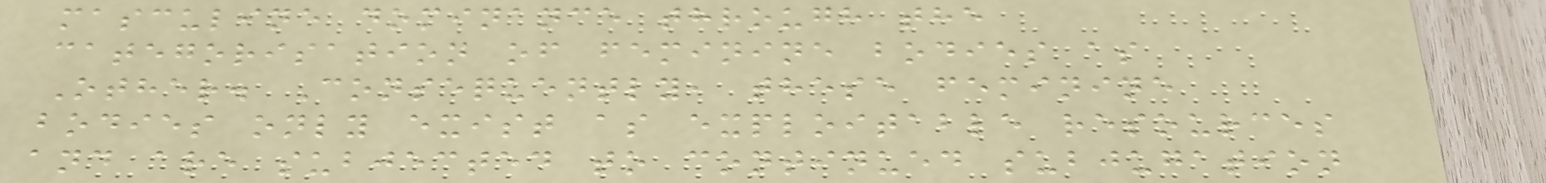masculine dominance through the
categorisation of feminine bodies as
Other. Consequently, these feminine
bodies only exist as exploitable resources
and are subjected to continued subjugation
